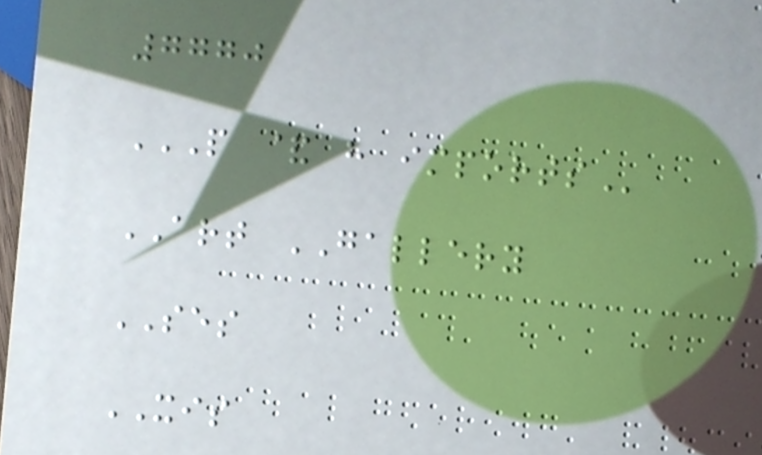7770
P & H IMPORTS
ART GALLERY
SES
XIS
